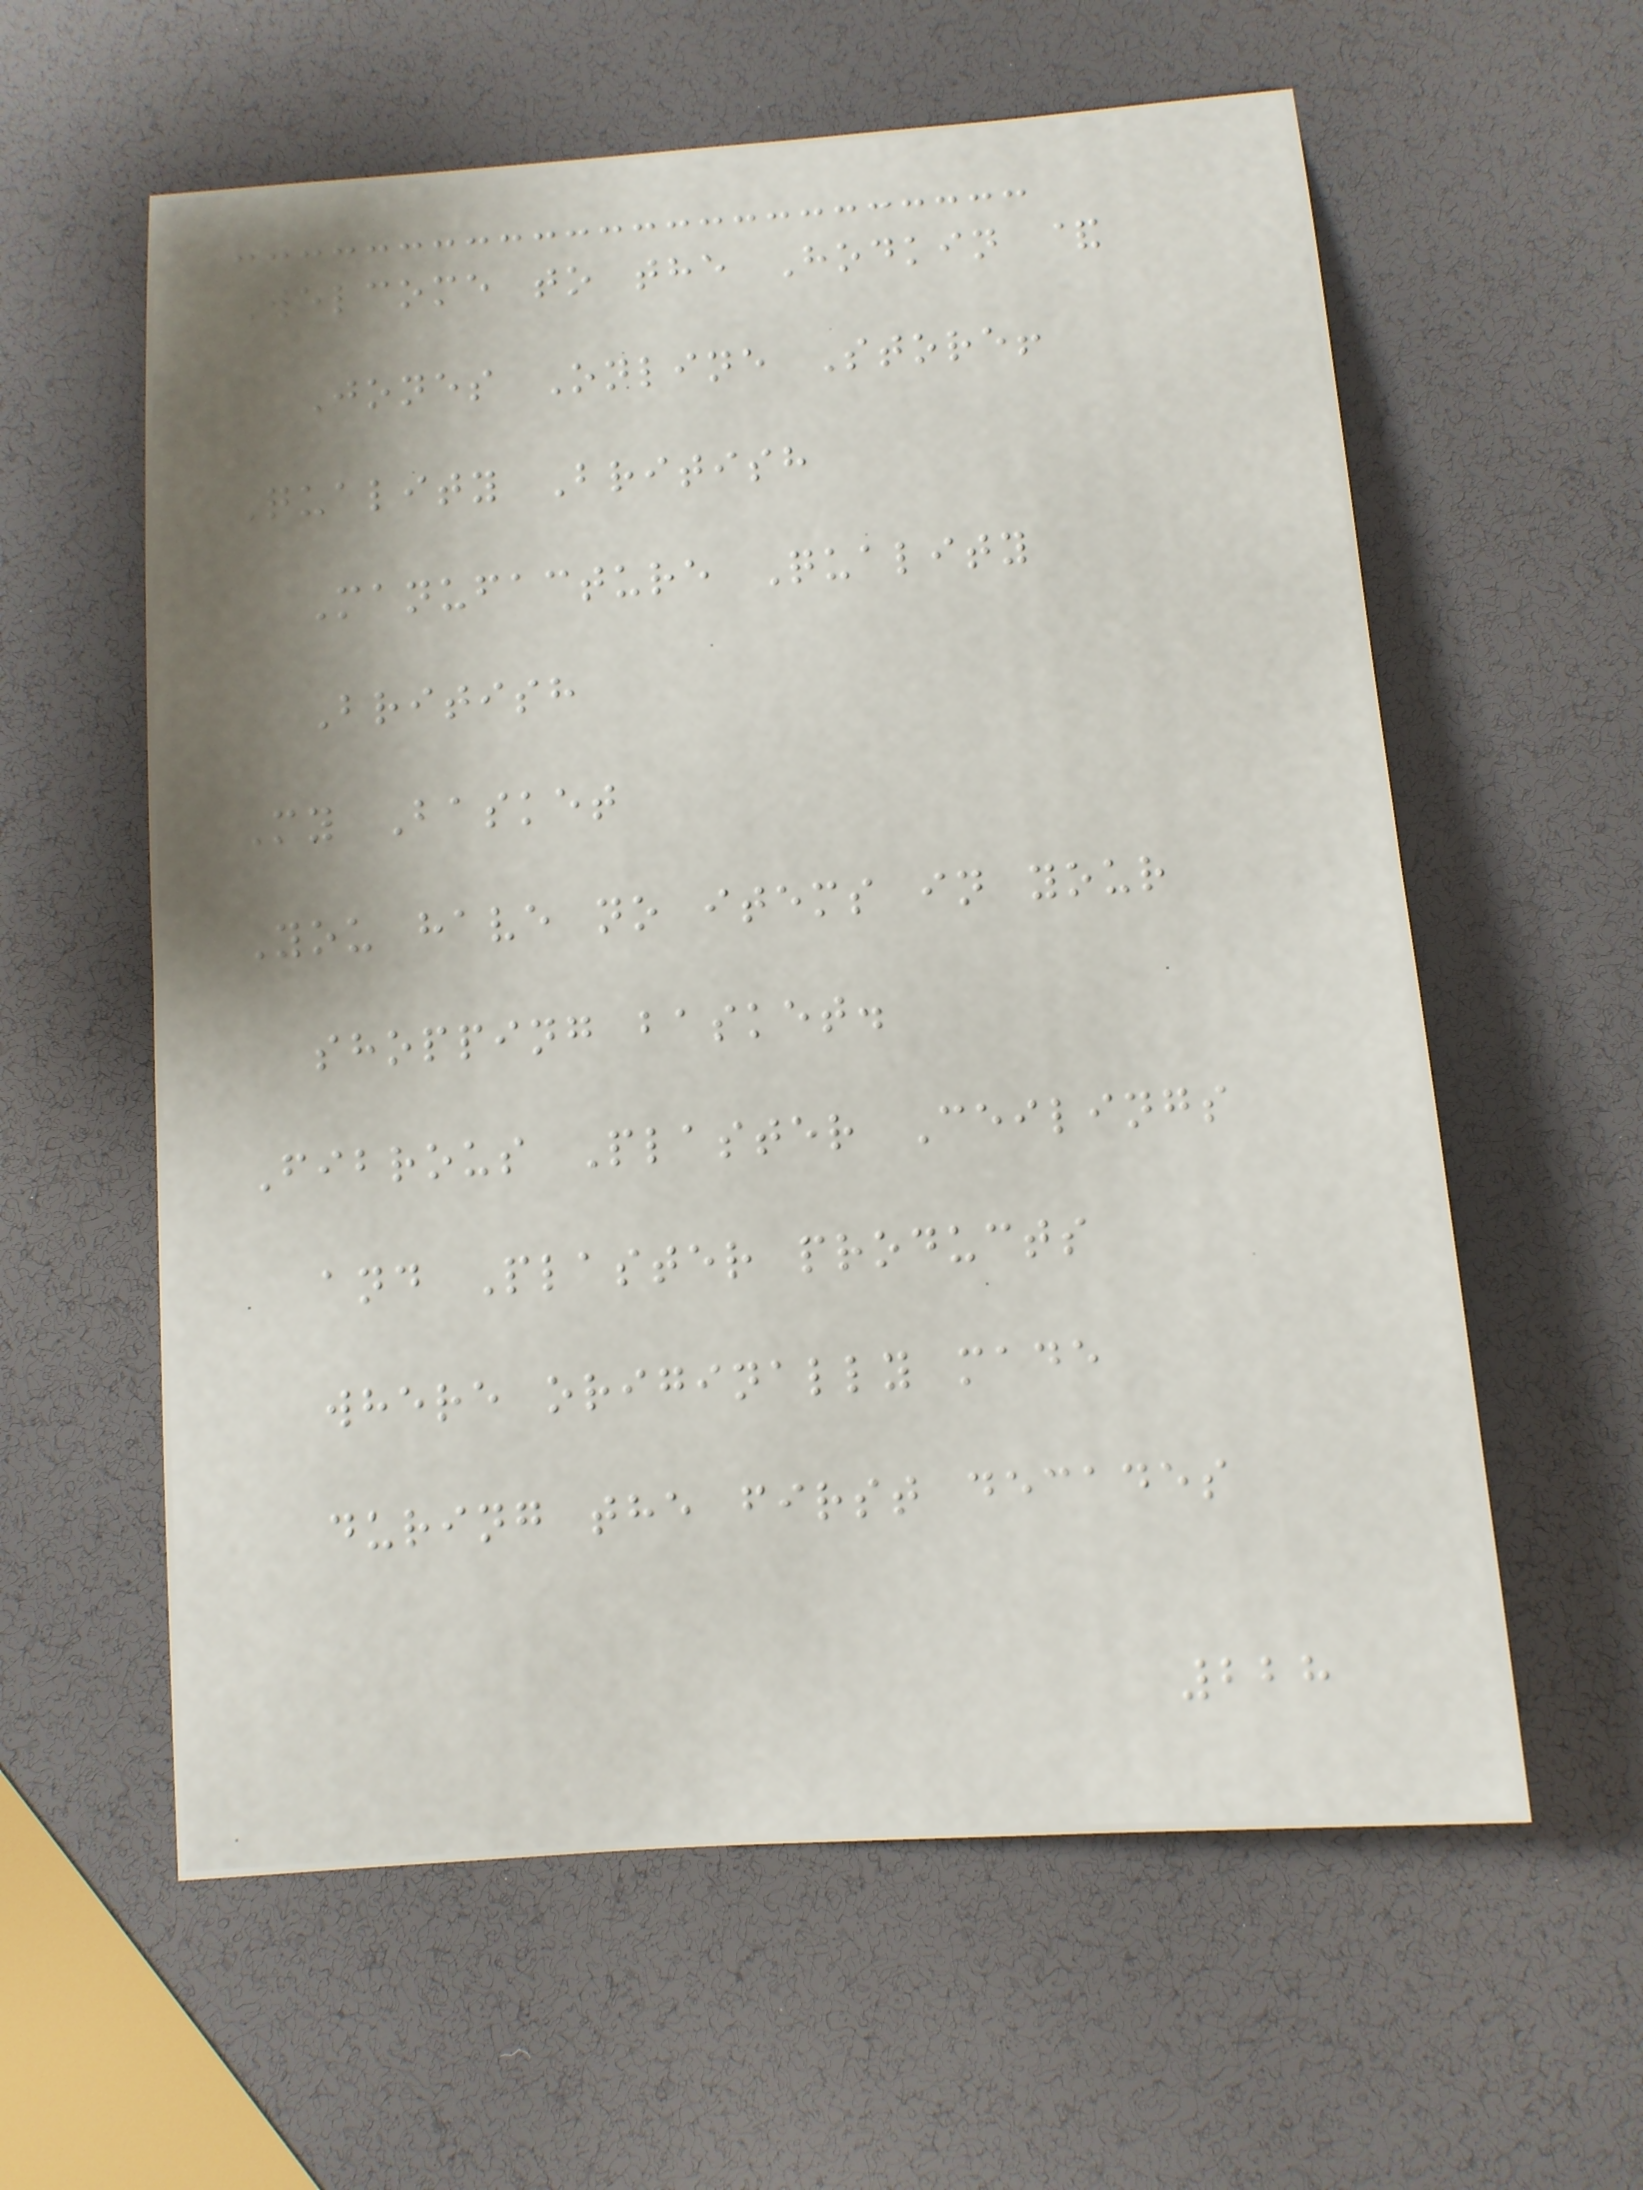Welcome to the Hodkin &
Jones Online Store!
Quality British
Manufacture Quality
British
My Basket
You have no items in your
shopping basket.
Fibrous Plaster Ceilings
and Plaster products
where originally made
during the first decades
228
